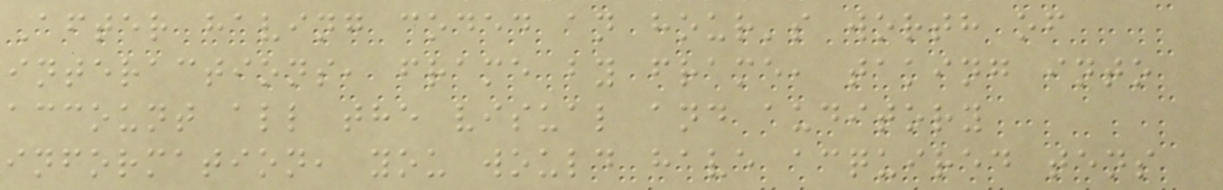After having coded an hour's worth of
interactions, frame by frame, taking into
account all the visual and auditory
information, you would have acquired tens
